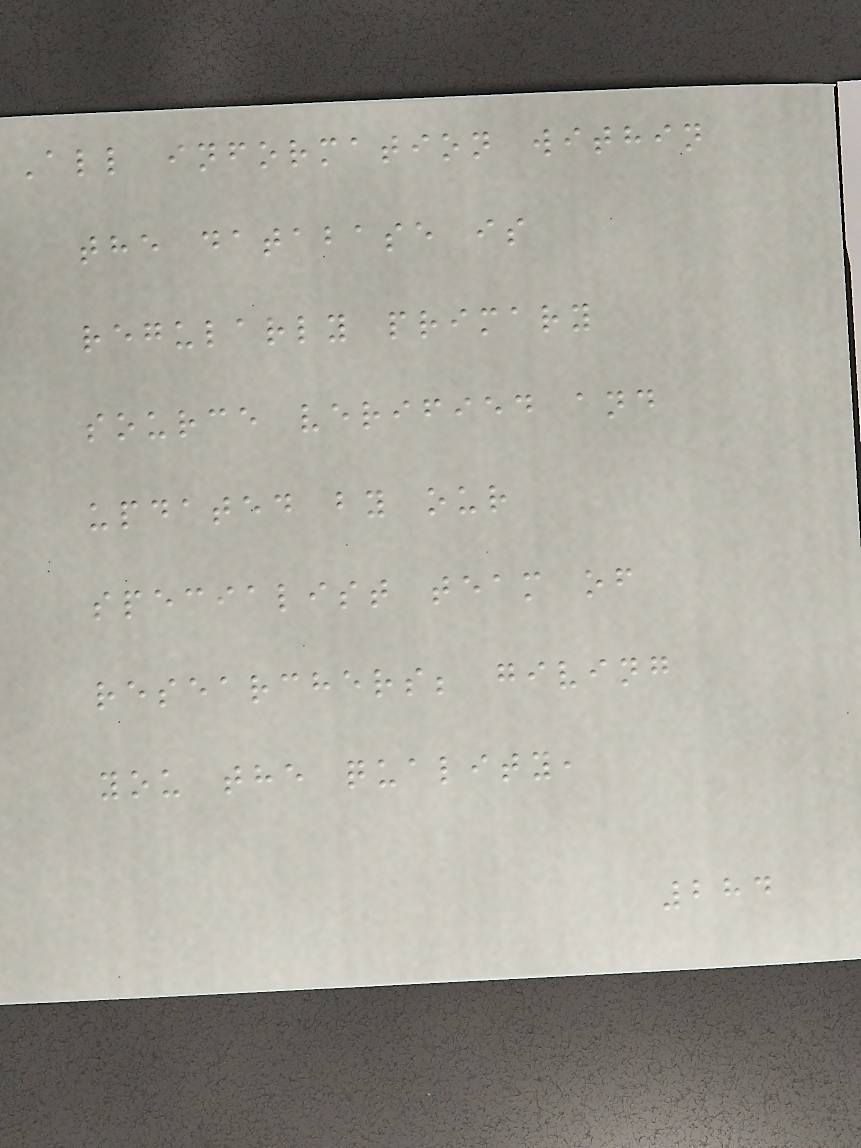All information within
the database is
regularly primary
source verified and
updated by our
specialist team of
researchers; giving
you the quality,
284
